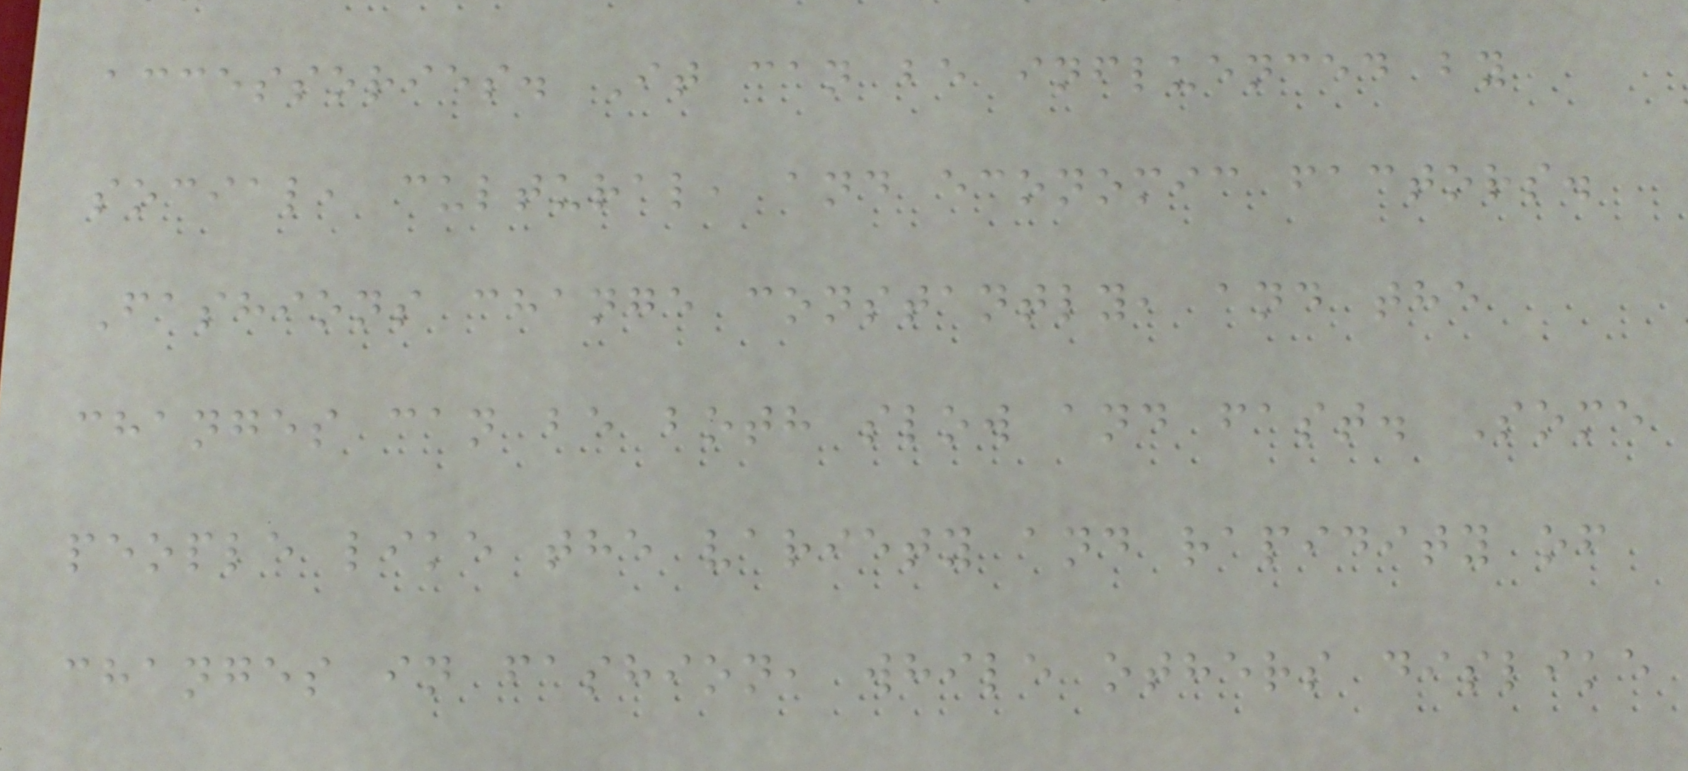accessories. It can be influenced by
social, cultural, and economic factors.
Fashions change constantly, and the
changes can be both slow and fast. Some
people like the variety and rapidity of
changes in fashion, while others dislike
